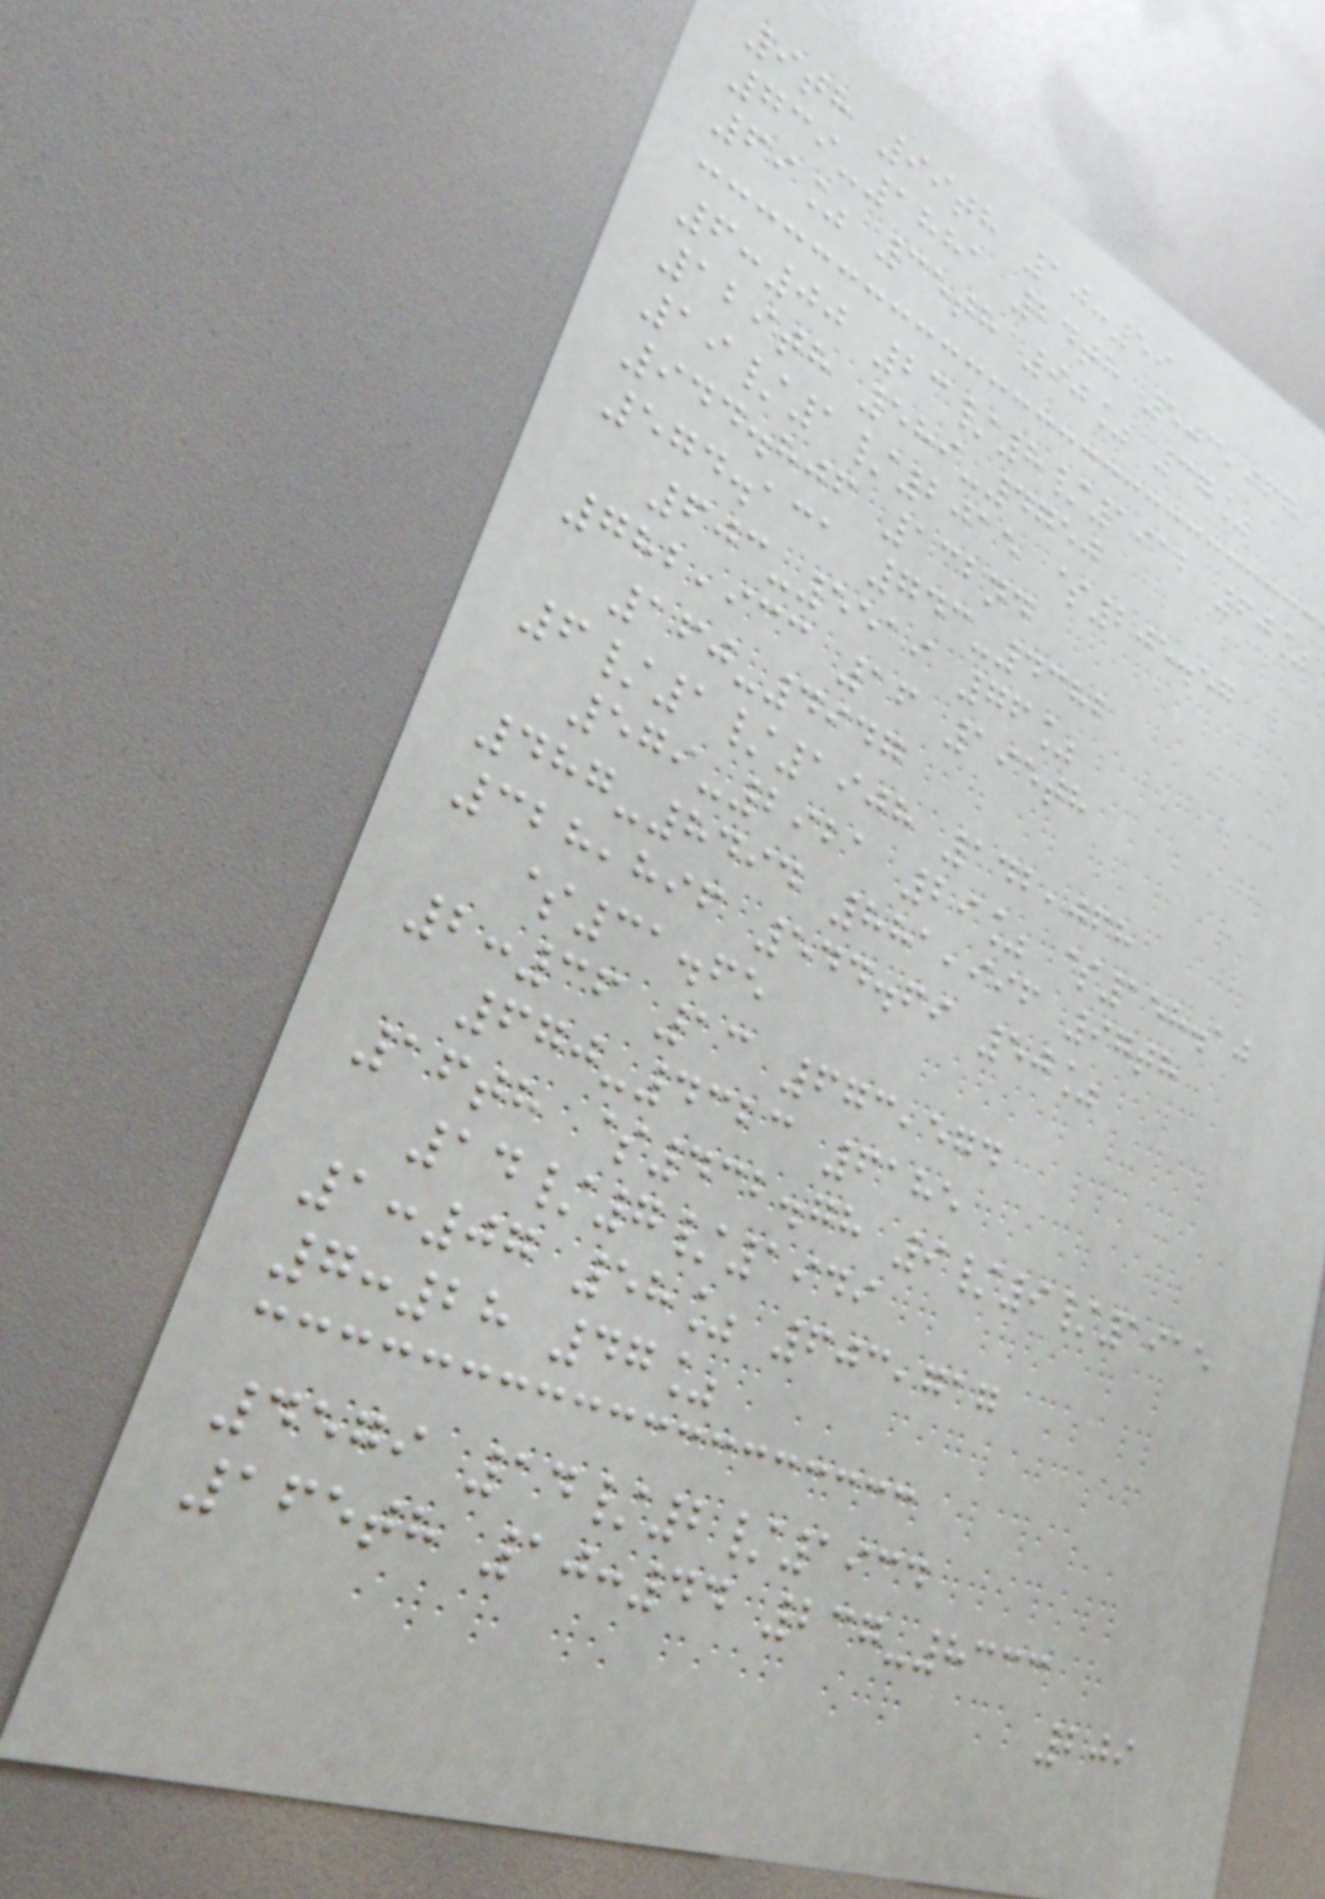9th 99th 10:59
739-1881 24th 503,967
69% 35th 90% 37%
6:00 23/8/1912 60%
129th 589-4750
19/1/2015 $205.57
944.806 132nd
574.131 743-4382
603-5519 76%
782,933 16 195th
160-4947
6/1/1908 142,068
579-2921 29% $158.10
487-8494 881,996 97th
328,896 544.69 50%
$31.65
2:36 13 673,574
670-4323 6185
16th $432.78 9/9/1915
14/7/1949
1:07 58% 603,717
7:28 47%
4579 14/2/1934
165th 10:44 237-8333
209
